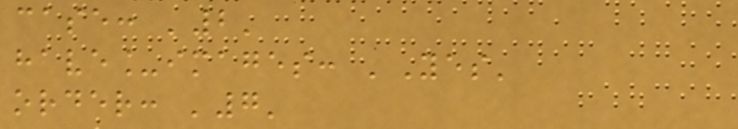case: '2'
have_images: 'Yes'
order: '7'
